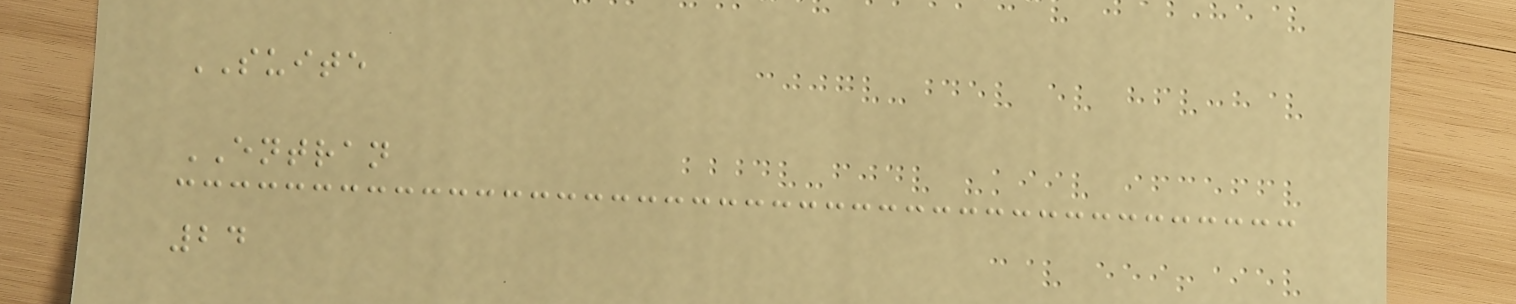SUITE
ENTRAN
24
